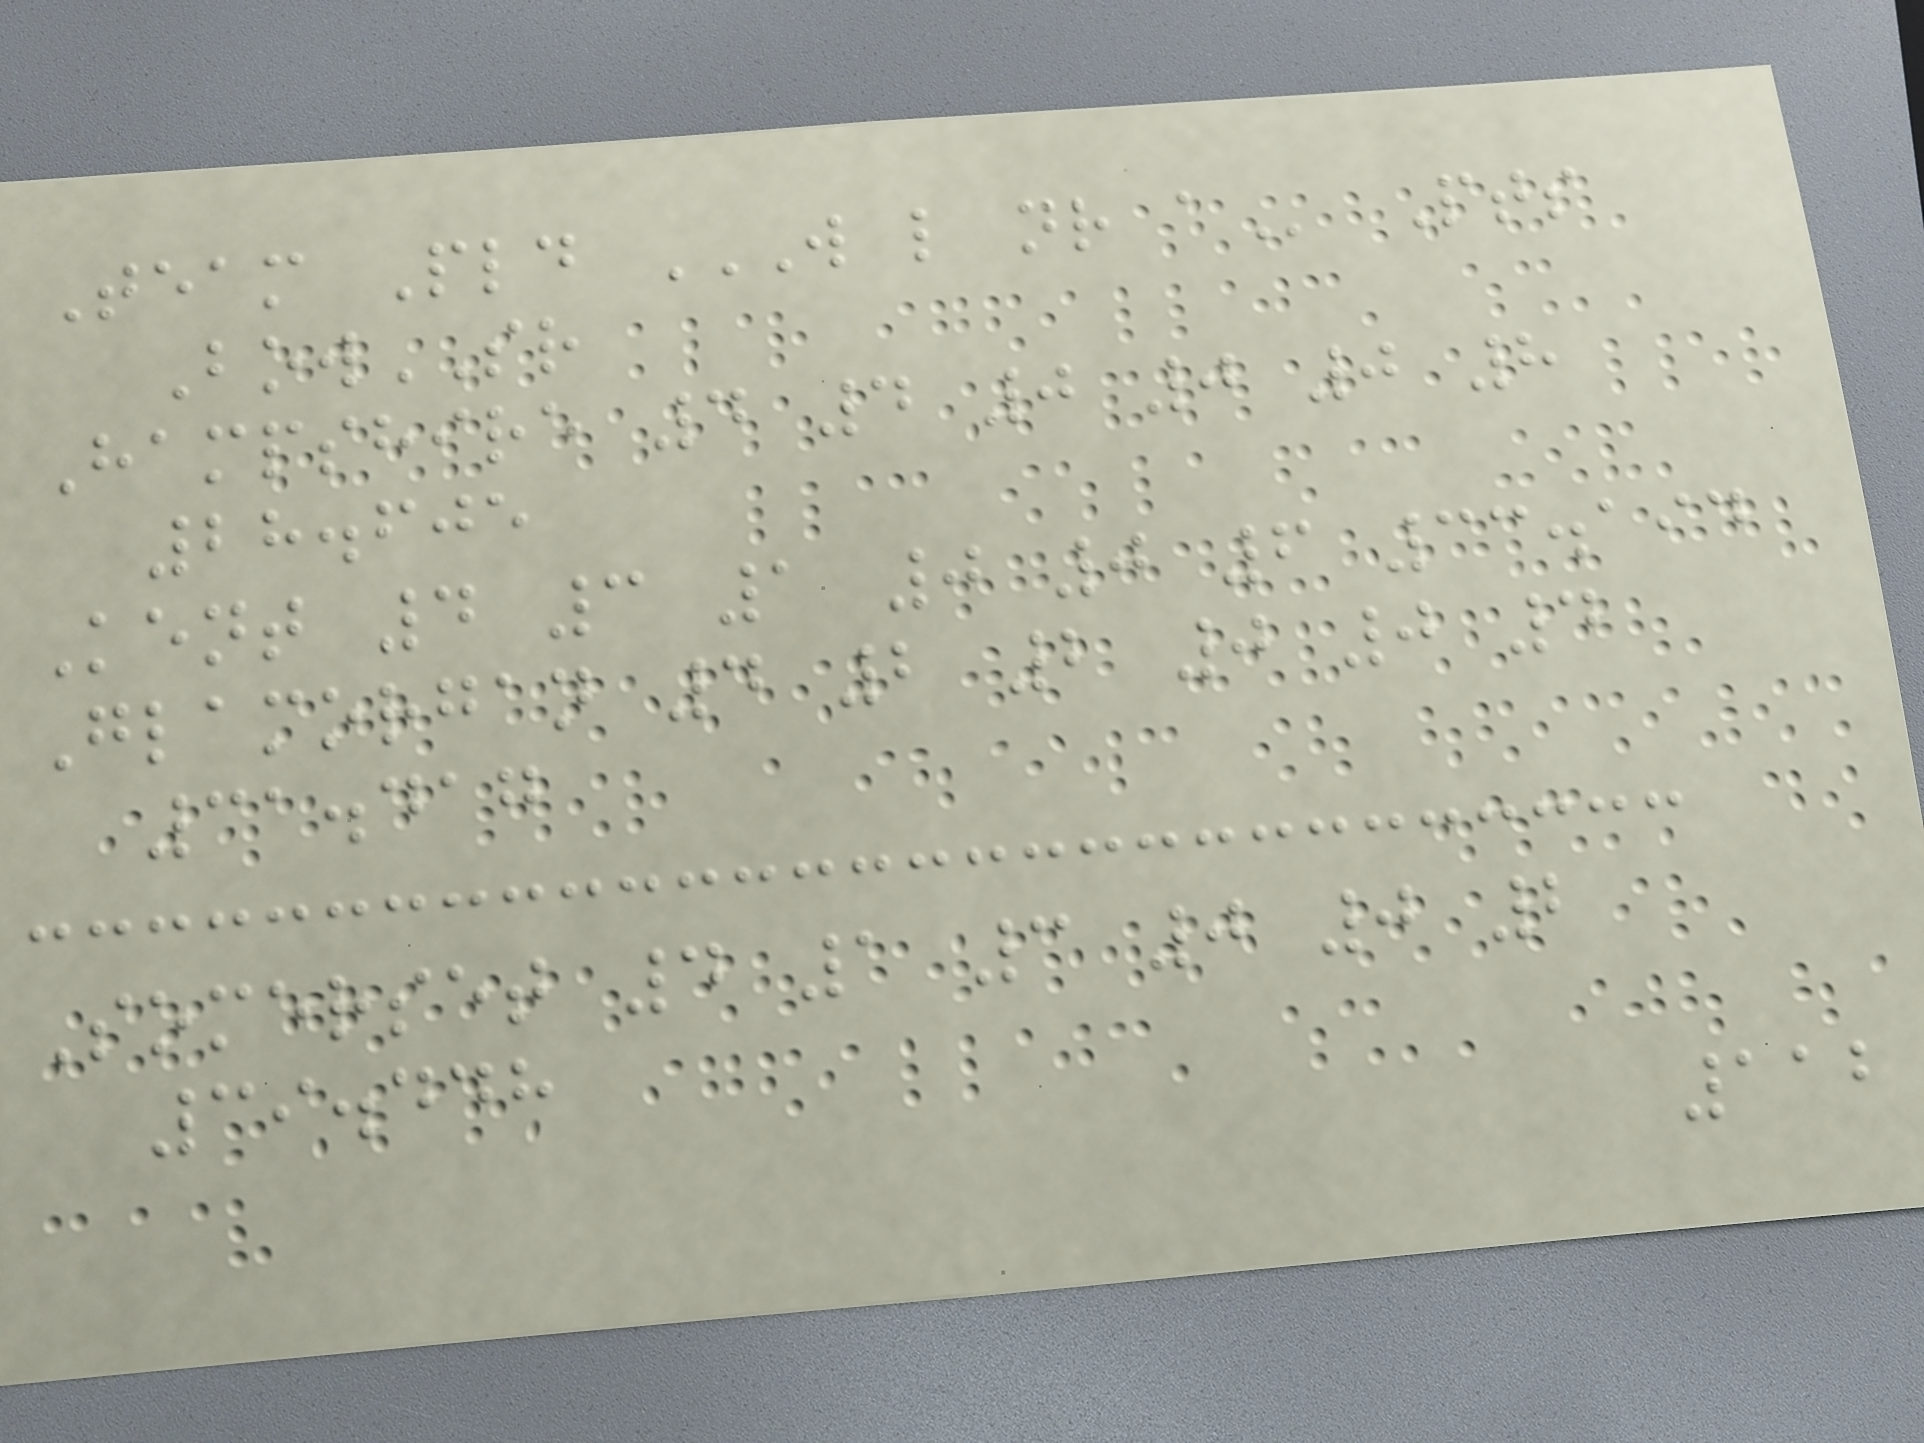Team Pld W L NR A Pts
BowSR
Hampshire 4 4 0 0 0 8
28.605
Kent 4 3 1 0 0 6 33.194
Glamorgan 4 2 2 0 0 4
31.417
Somerset 4 1 3 0 0 2
39.448
112
